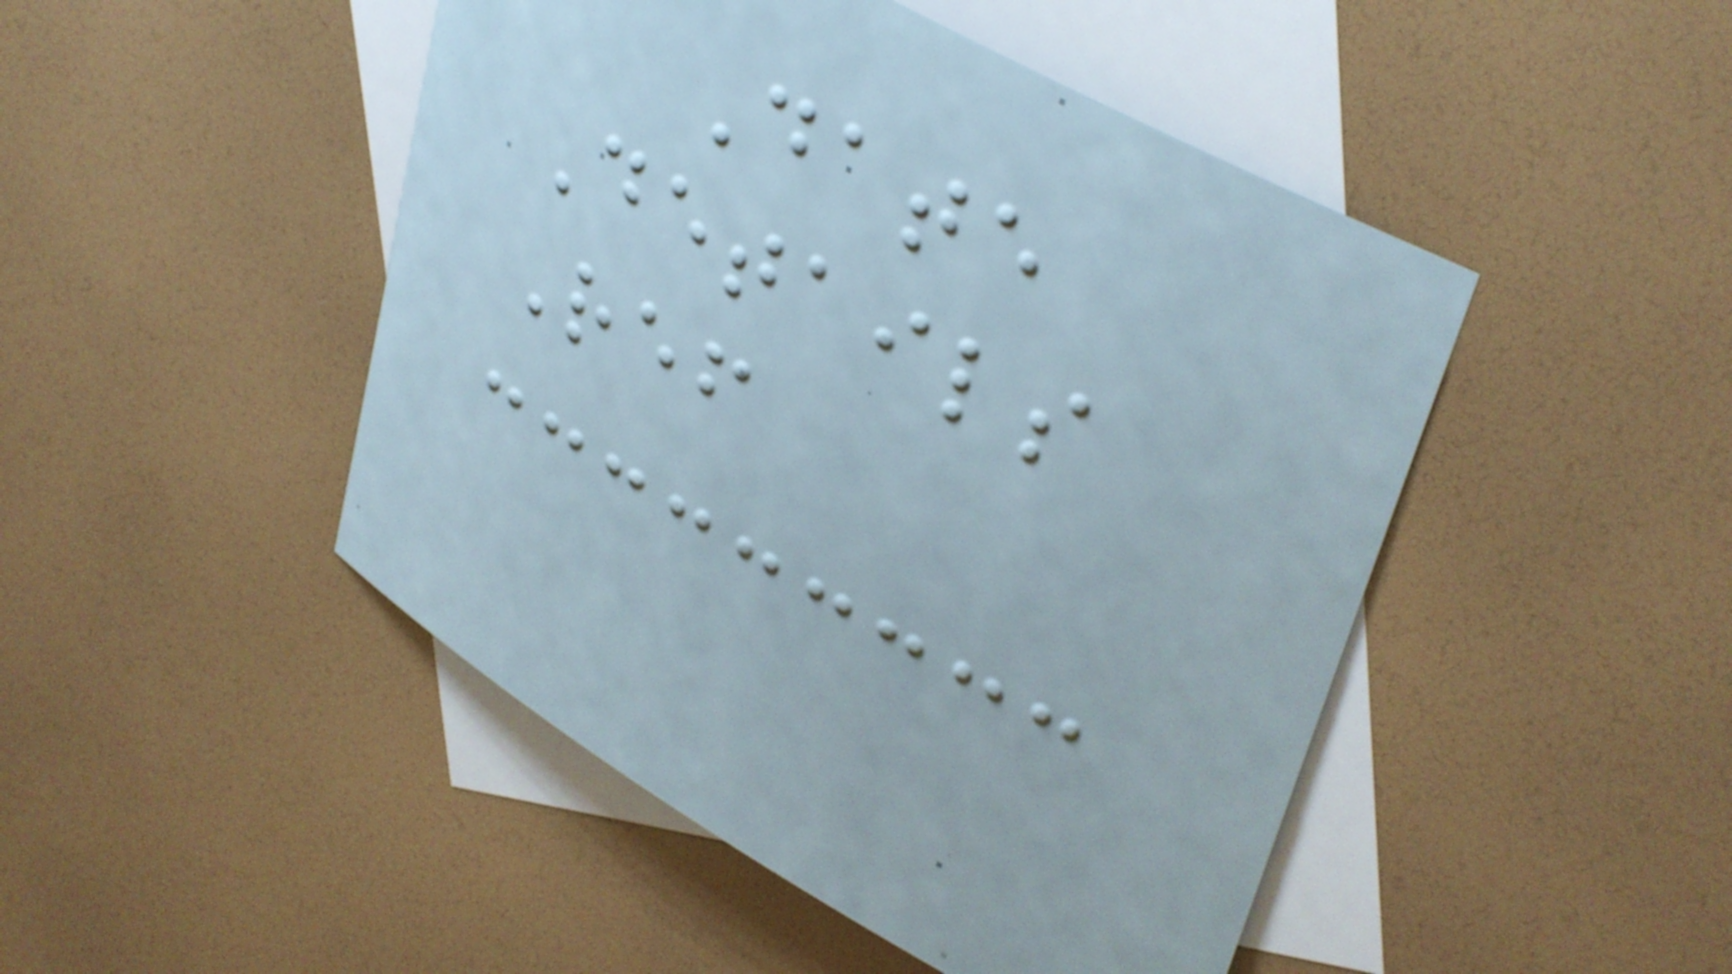Date
Details
Ref
